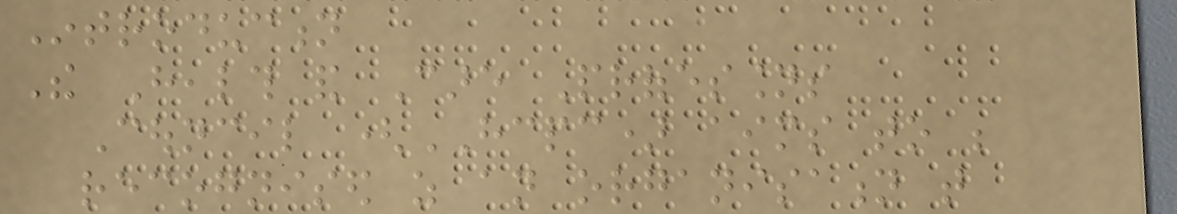Introduction
The Health and Care Professions
Council (HCPC) aims to be
recognised as an organisation that
